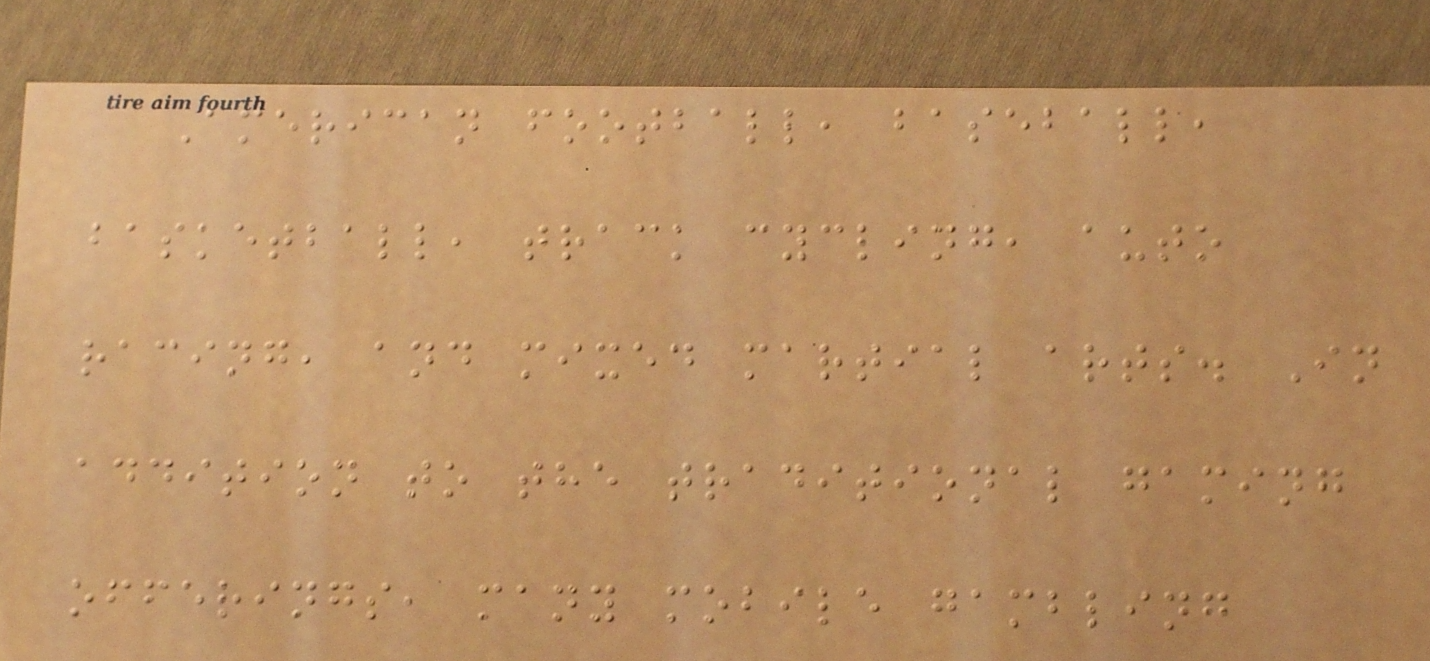American football, baseball,
basketball, track cycling, auto
racing, and mixed martial arts. In
addition to the traditional gaming
offerings, many mobile gambling
